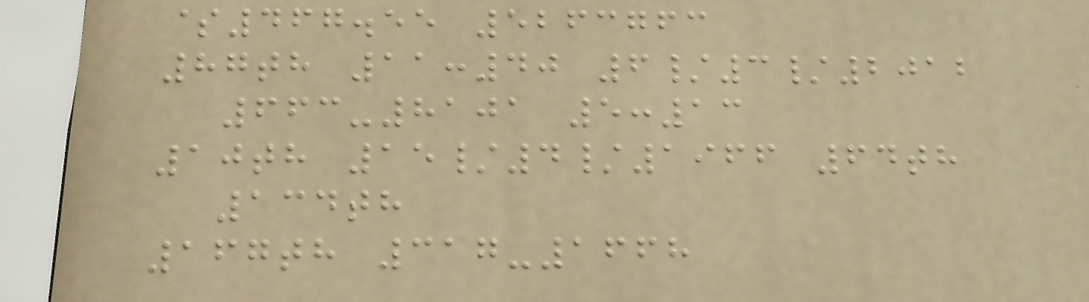$467.55 5263763
87th 11:40 6/3/2012
663-8101 5:13
10th 15/4/1966 64th
134th
167th 317-1668
